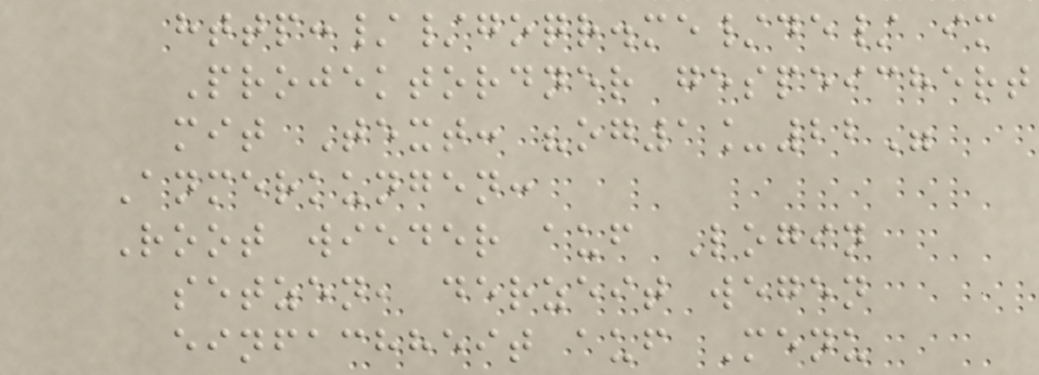http://goqr.me/de/ im
Projektordner gespeichert
mit Text: "og1_22"
Anmerkungen:
Root wieder auf Login
setzen, derzeit wegen
einfachheit auf Menu
